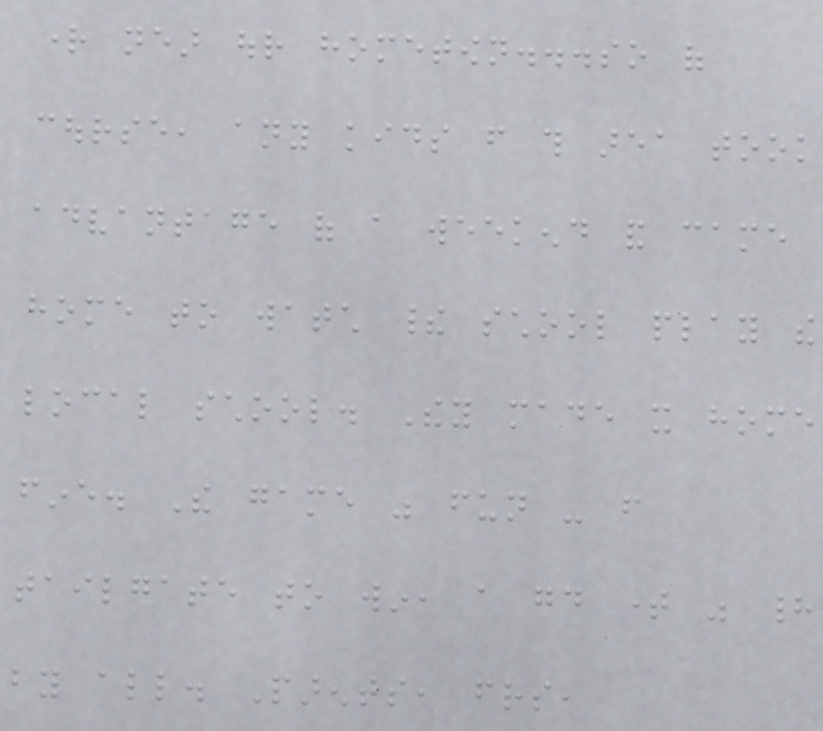right near our hometown...so of
course, any kids from this area took
advantage of a weekend and came
home to watch their school play the
local school. They made it home
fine. The game was fun - from
tailgate to win, a good time was had
by all. Parents, friends,
